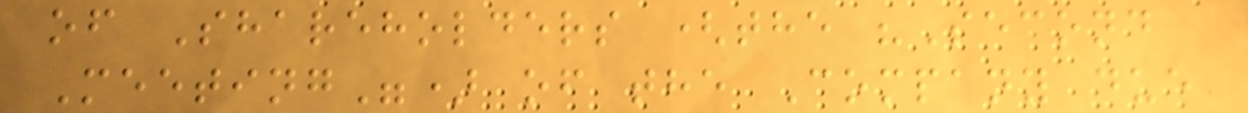of Shareholders (the "Second
Meeting") of the Company due
